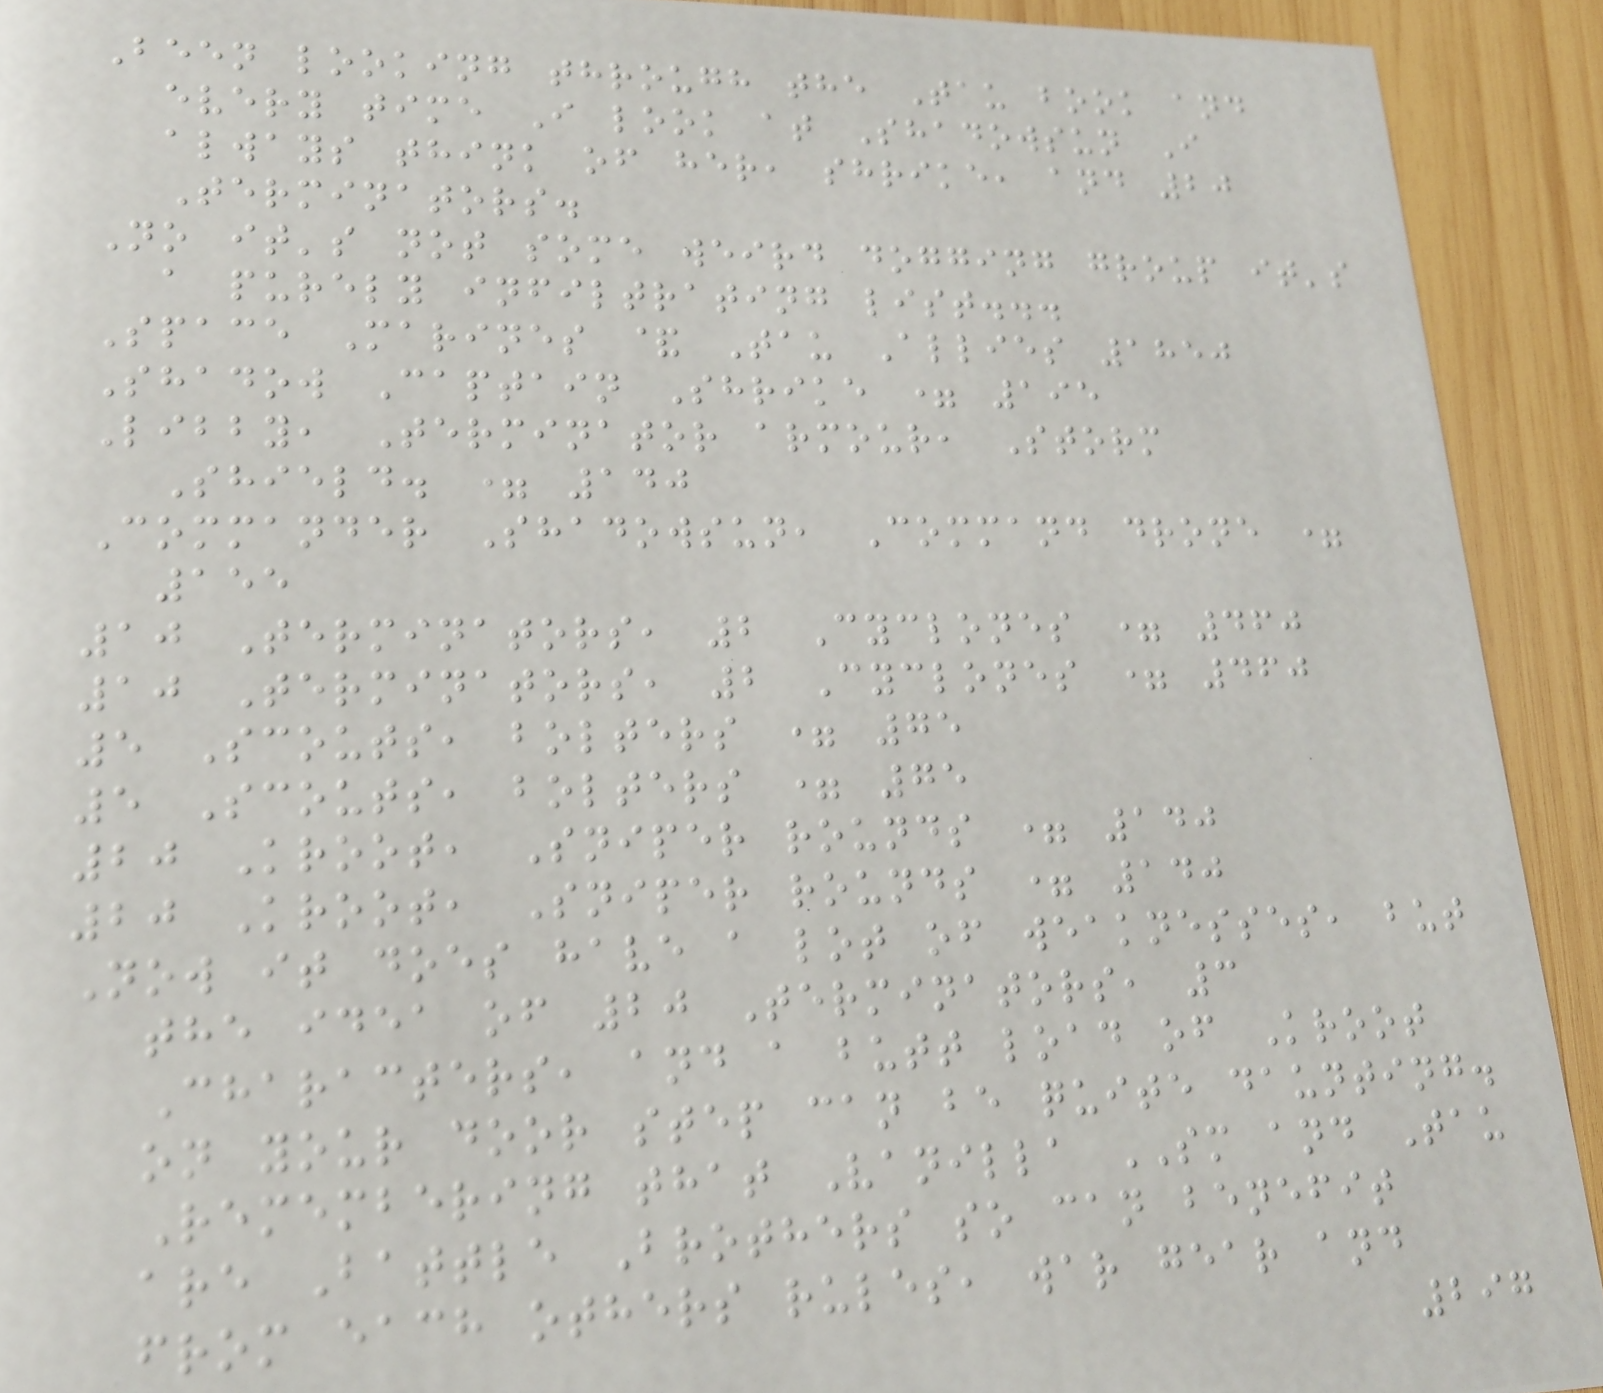Been looking through the Tau book and
every time I look at Shadowsun I
always think of her, shrike, and 20
Terminators.
No it's not some weird dogging group it's
a purely infiltrating list...
Space Marines & Tau Allies 1850
Shadow Captain Shrike = 195
Libby, Terminator armour, Storm
Shield. = 140
Commander Shadowsun, Command drone =
155
10 Terminators, 2 Cyclones = 460
10 Terminators, 2 Cyclones = 460
5 Scouts, bolters = 75
5 Scouts, bolters = 75
20 Kroot, Sniper rounds = 140
20 Kroot, Sniper rounds = 140
Now it does have a lot of weaknesses, but
the idea of 20 Terminators, 3
Characters, and a butt load of Kroot
on your door step can be quite daunting.
Remembering that Vanilla SM and Tau
are Battle Brothers so can benefit
from each others rules, war gear and
297
